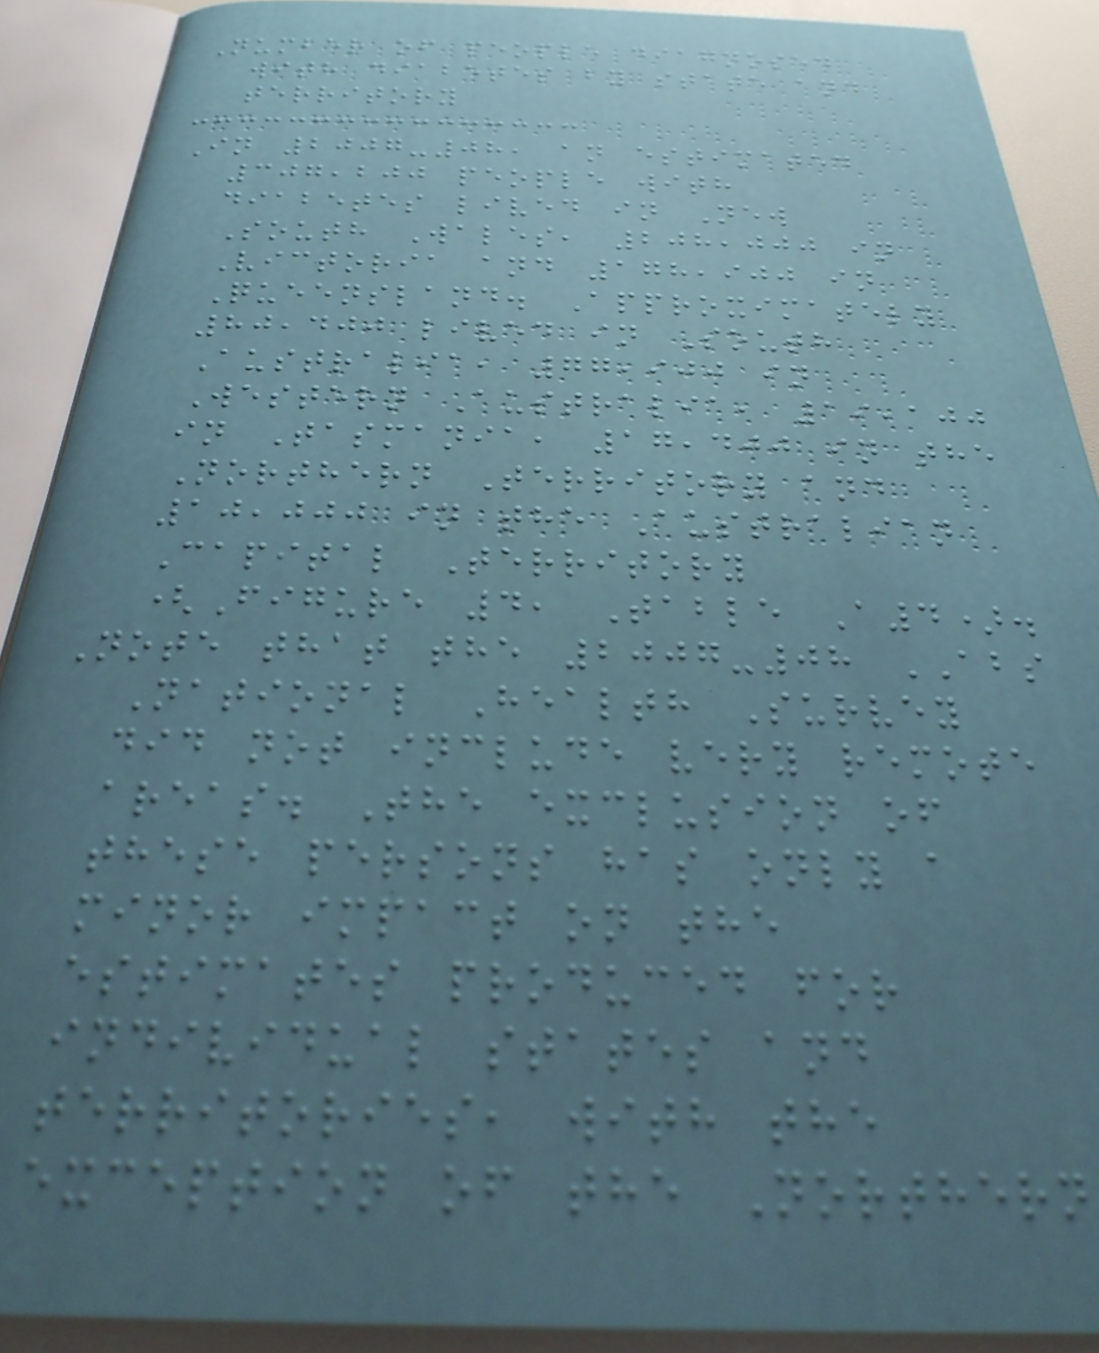Number of people diagnosed
with diabetes by state and
territory
In 2007-08, an estimated
307,200 people with
diabetes lived in New
South Wales, 208,000 in
Victoria and 178,900 in
Queensland. Approximately
80,400 lived in South
Australia, 77,900 in
Western Australia, 19,100
in Tasmania, 17,400 in the
Northern Territory and
10,000 in the Australian
Capital Territory
(Figure 4, Table A4).
Note that the 2007-08 ABS
National Health Survey
did not include very remote
areas. The exclusion of
these persons has only a
minor impact on the
estimates produced for
individual states and
territories, with the
exception of the Northern
